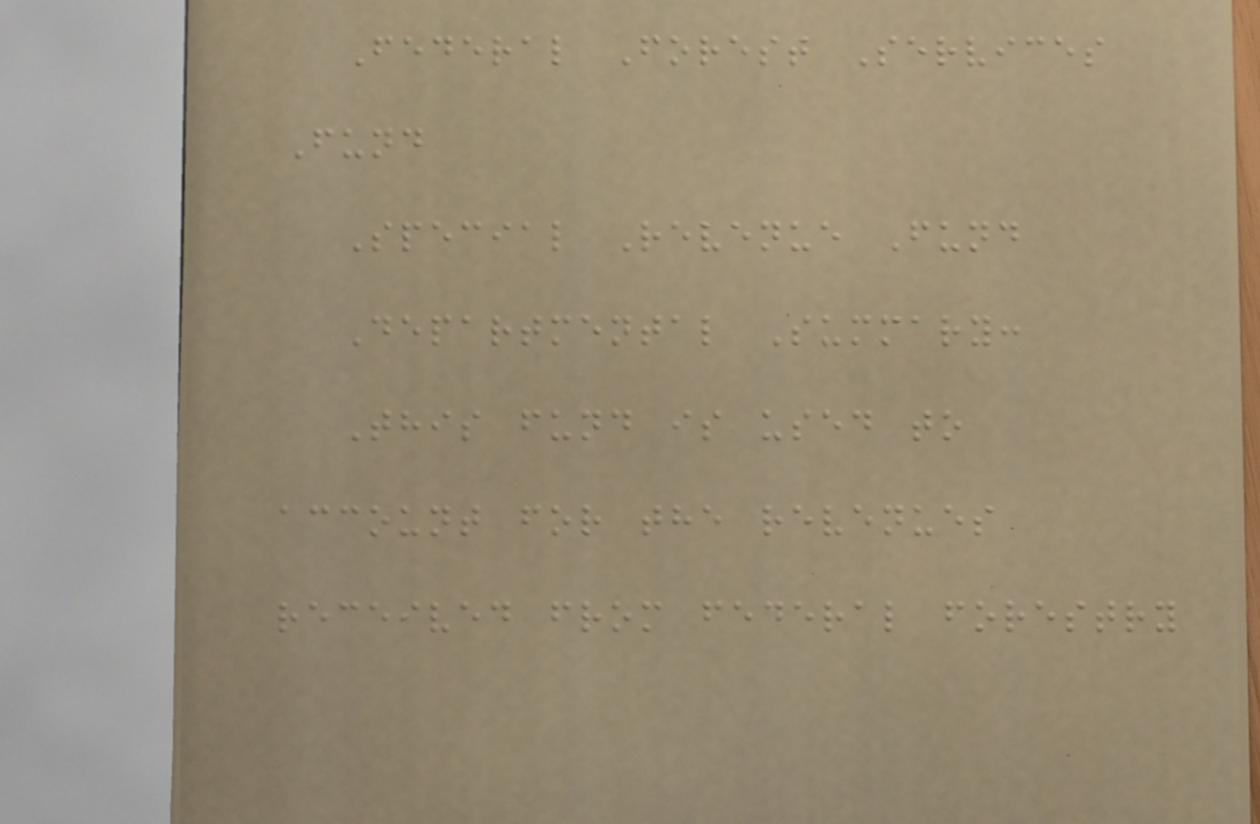Federal Forest Services
Fund
Special Revenue Fund
Departmental Summary:
This fund is used to
account for the revenues
received from federal forestry
